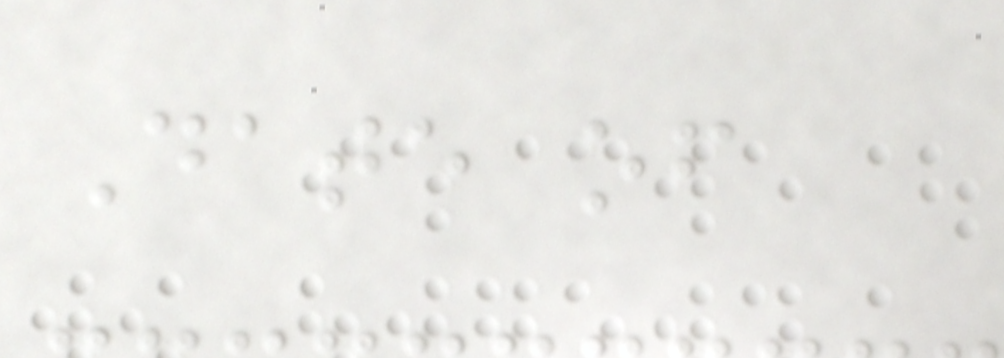Date of
